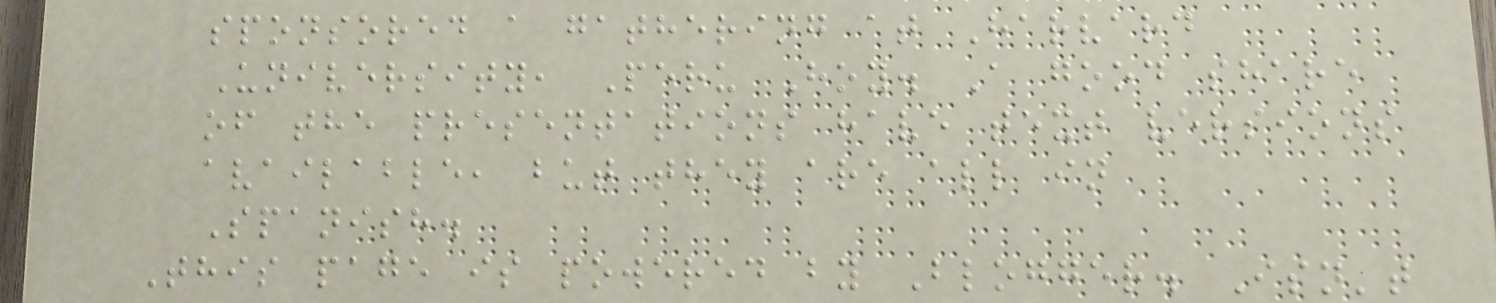sponsored a gathering at Harvard
University, Peru Hoy. A good share
of the presentations have text versions
available, but they are all in
Spanish.
This page is powered by Blogger. Isn't
